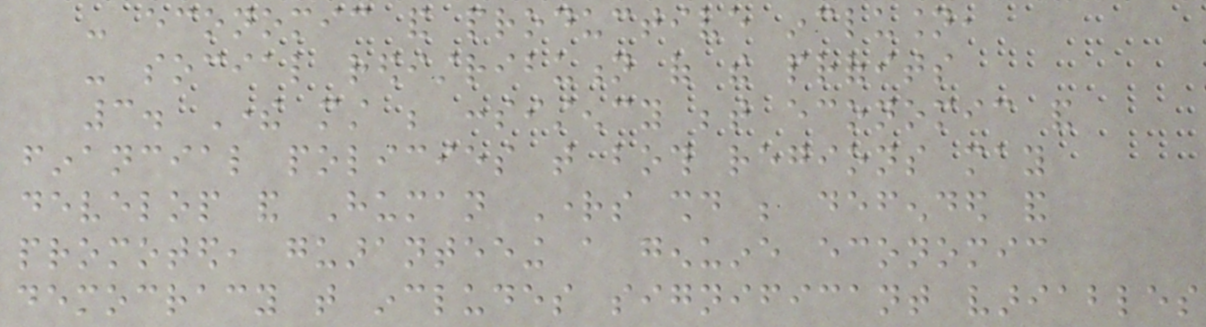- economic and productive inclusion,
- social redistribution of the profits
3. There must be consistency between economic and
financial policies that both regions may
develop and Human Rights should be defended and
promoted, guaranteeing a genuine economic
democracy that includes significant variables
